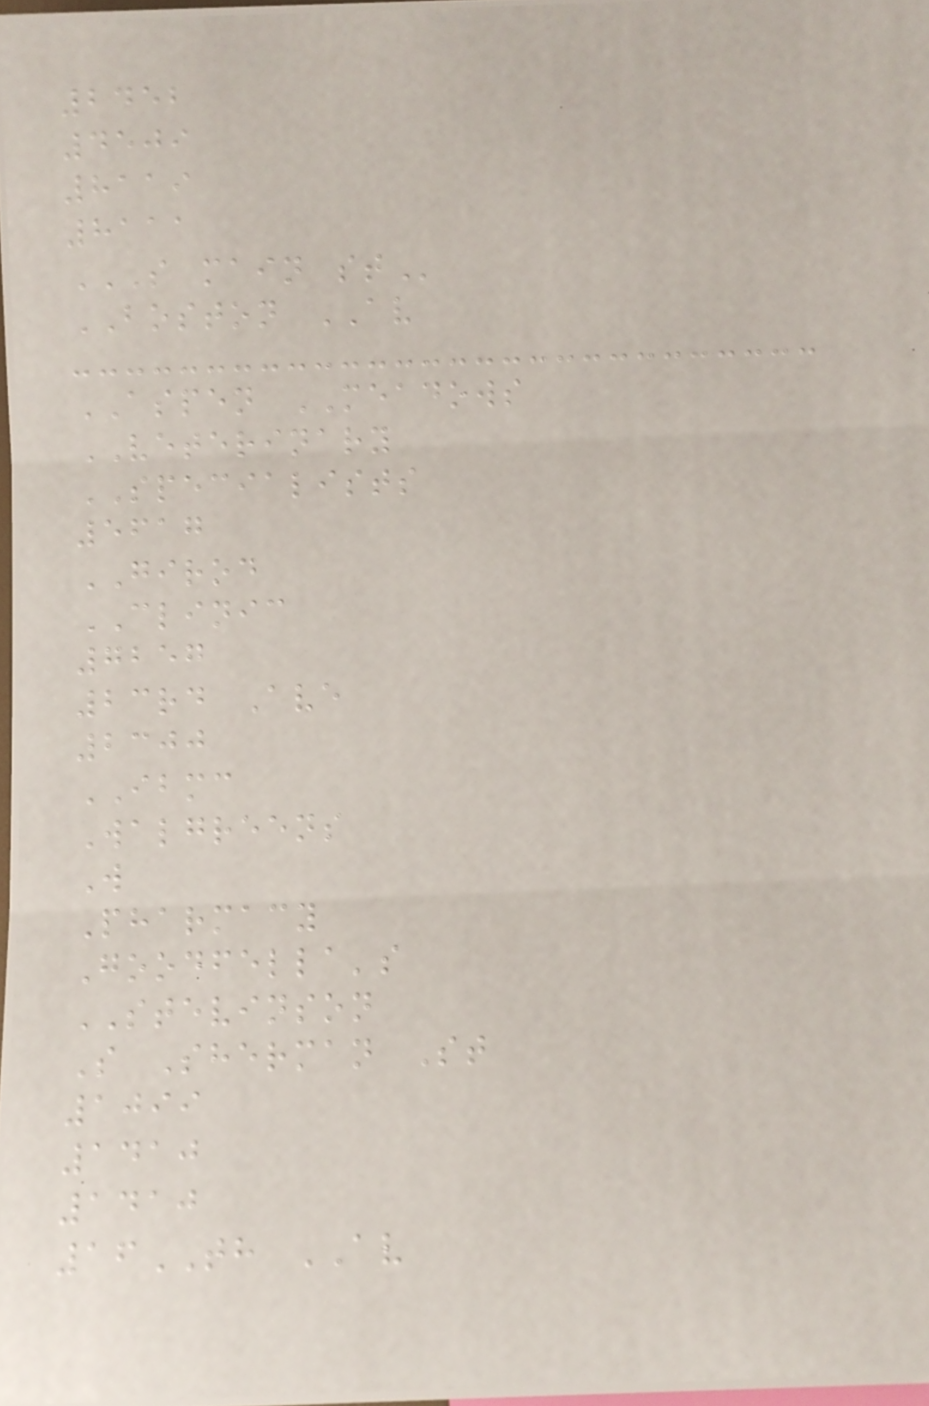2452
4509
8119
8111
S MAIN ST
BOSTON AV
ASPEN MEADOWS
VETERINARY
SPECIALISTS
5617
GIROD
CLINIC
7257
23rd Ave
2300
IBMC
Walgreens
W
Pharmacy
Goodfella's
STEVINSON
S Sherman St
1099
1410
1410
16TH AV
